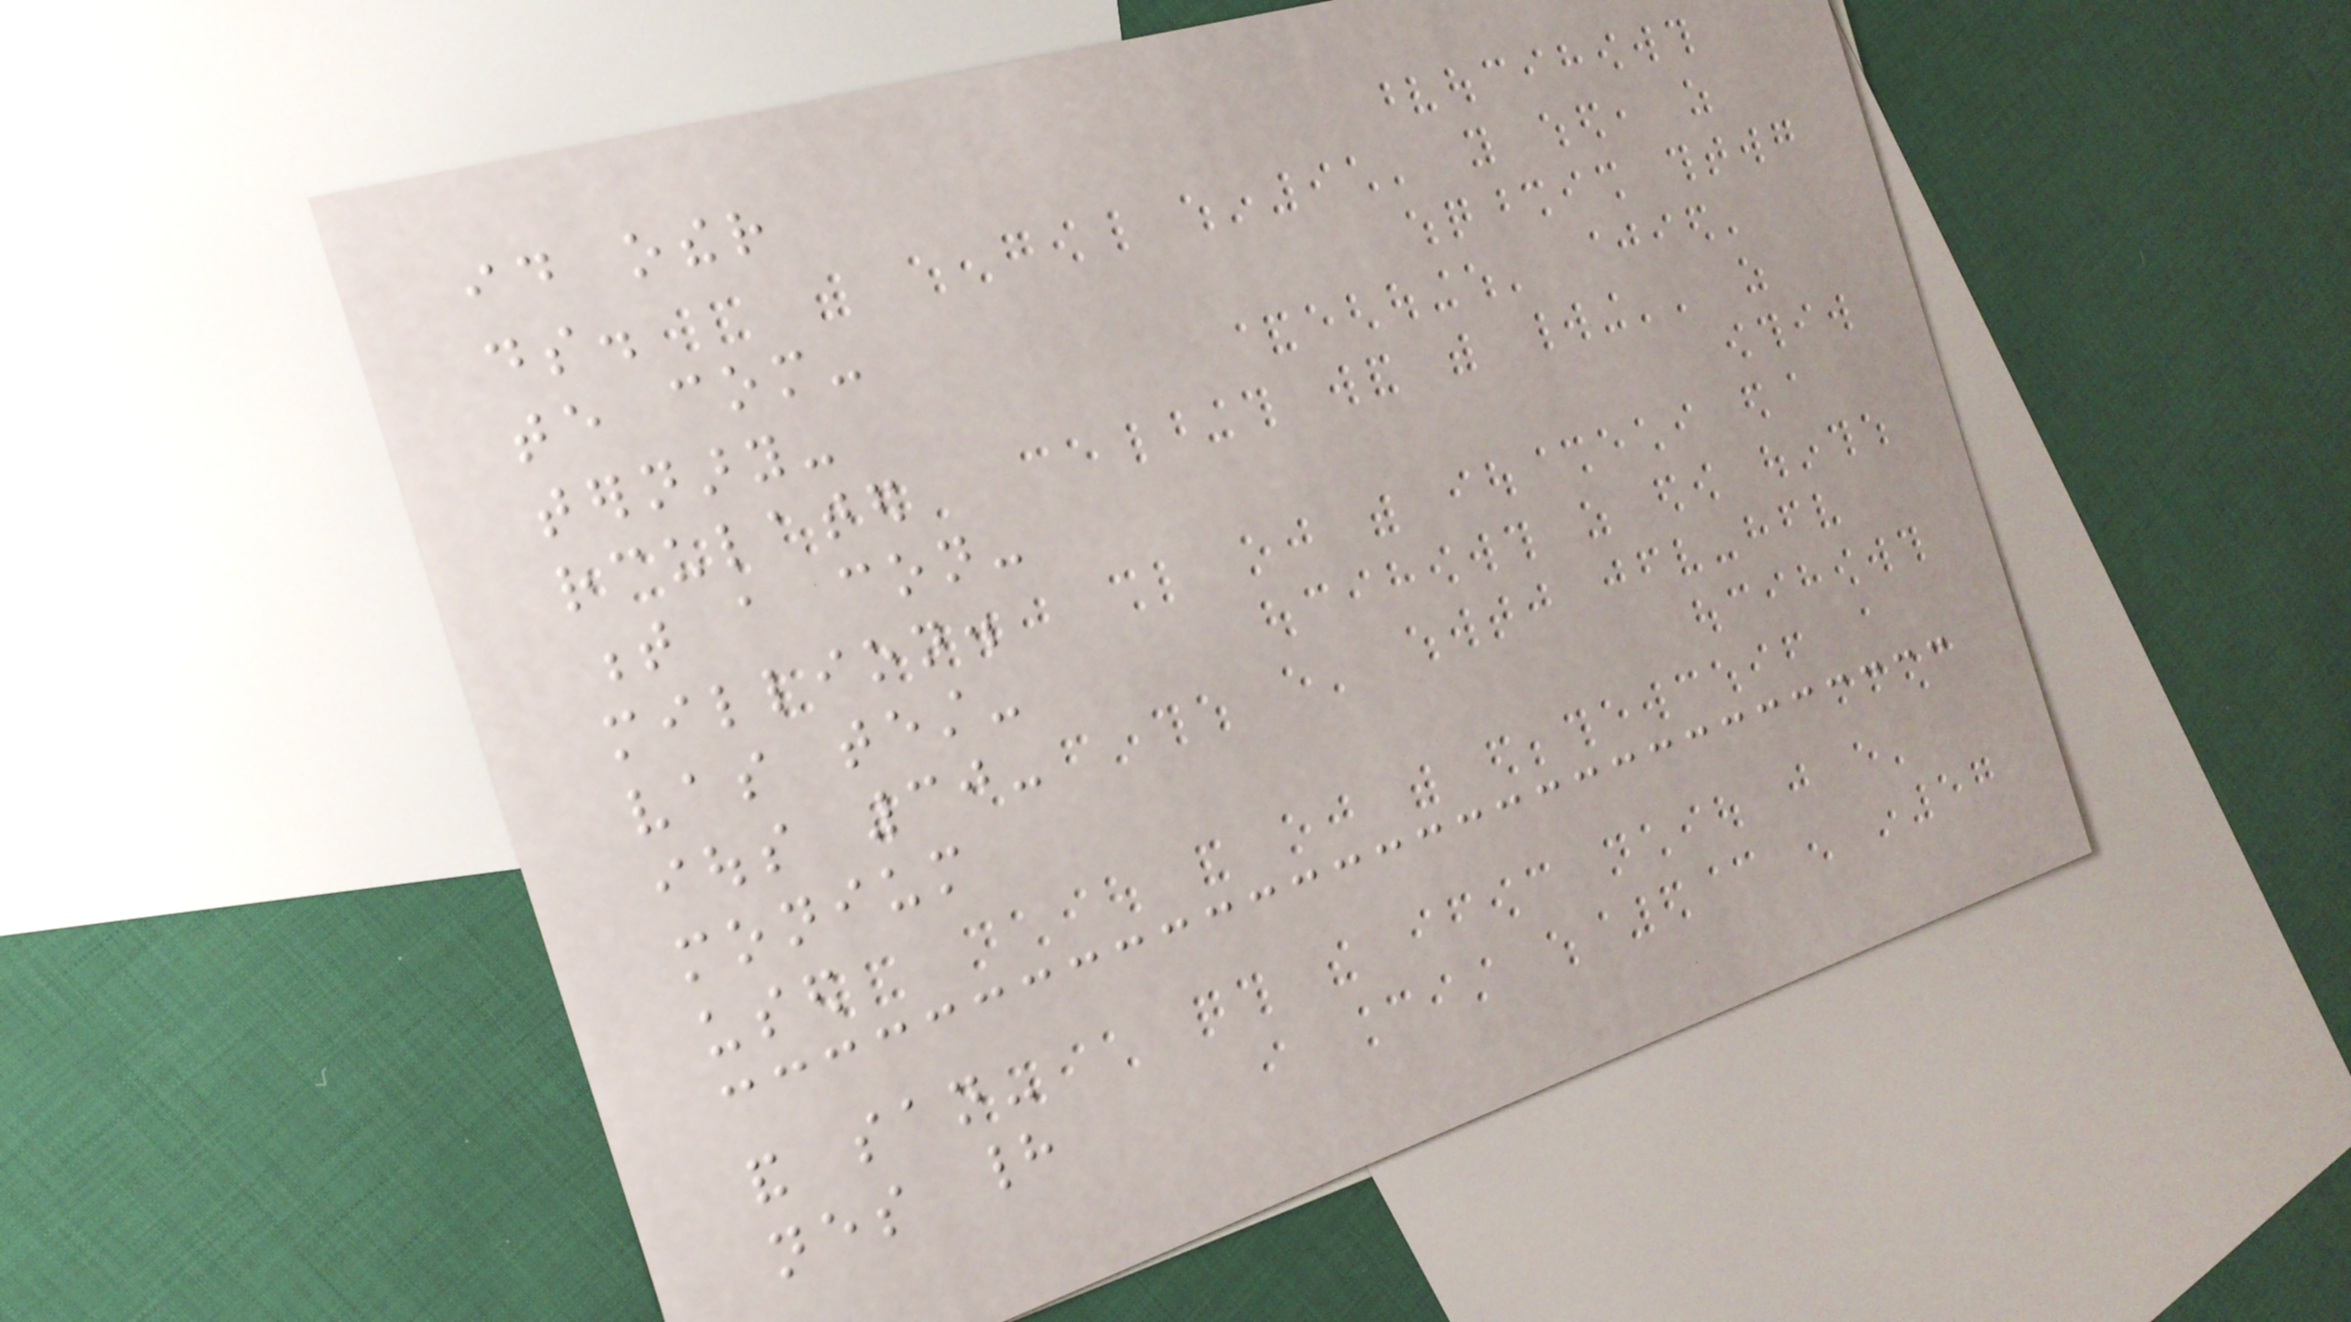id other
ds.
te com-
ternary-
rculated
t a con-
million.
vas test-
ious 30-
monium
used
and san-
nes had
